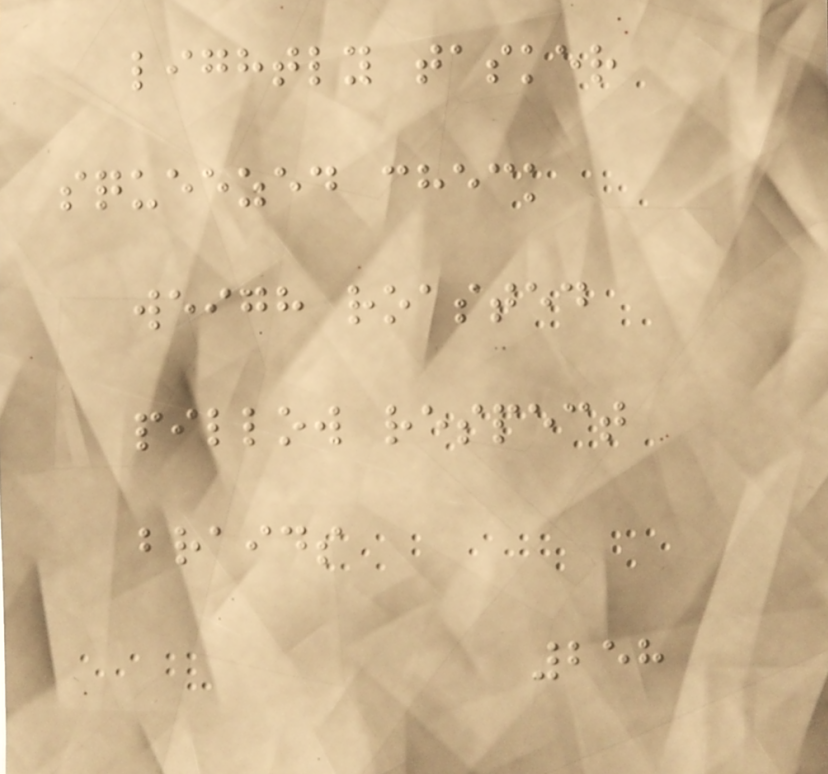lightly tasker
squeezed check
weigh roasted
pillow respect
braids
258
